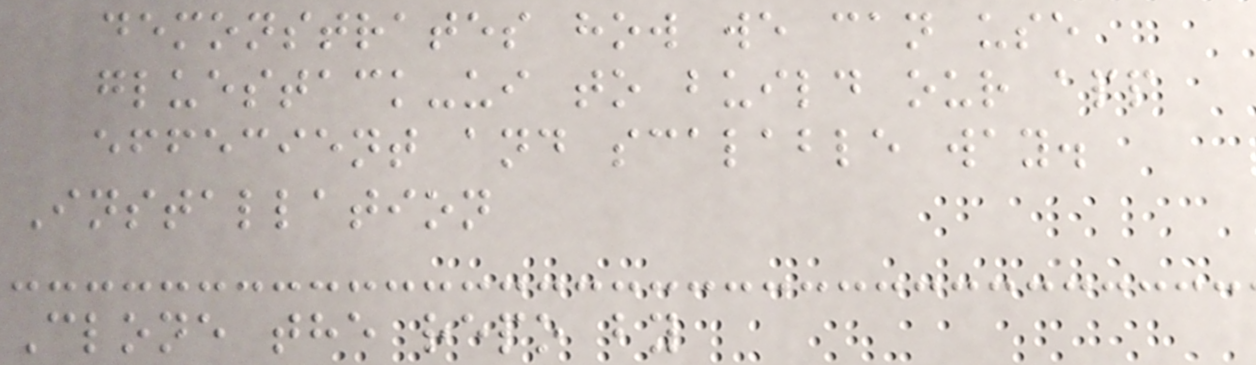demonstrates how we can use
gluestack-ui to build our app
effecient and scalable way.
Installation
Clone the repo by
